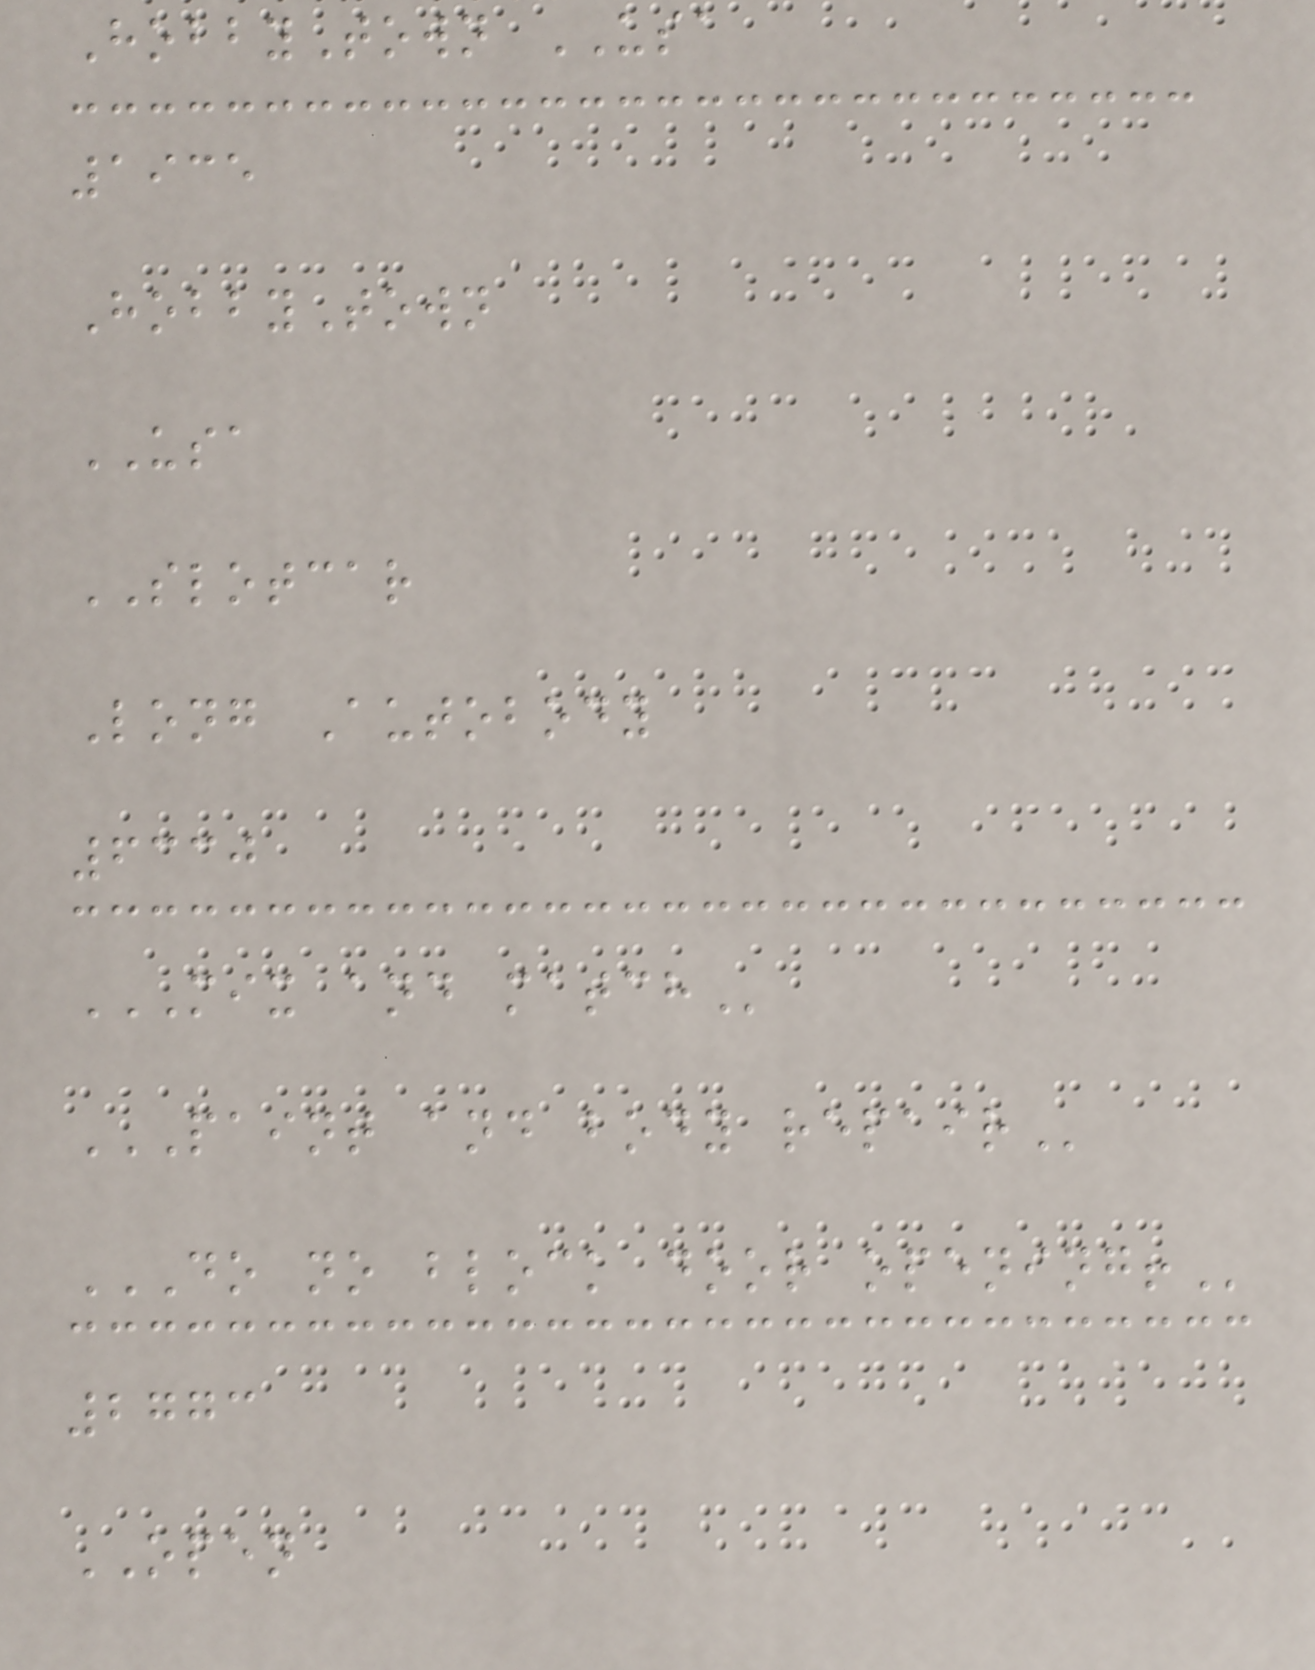HobbyTown USA
1935
HobbyTown
USA
SLOTCAR
Long Autobody
6330
MIX AND MATCH
PAINT AND BODY REPAIR
DO NO BLOCK DOOR OPENING!
2773
OPEN
